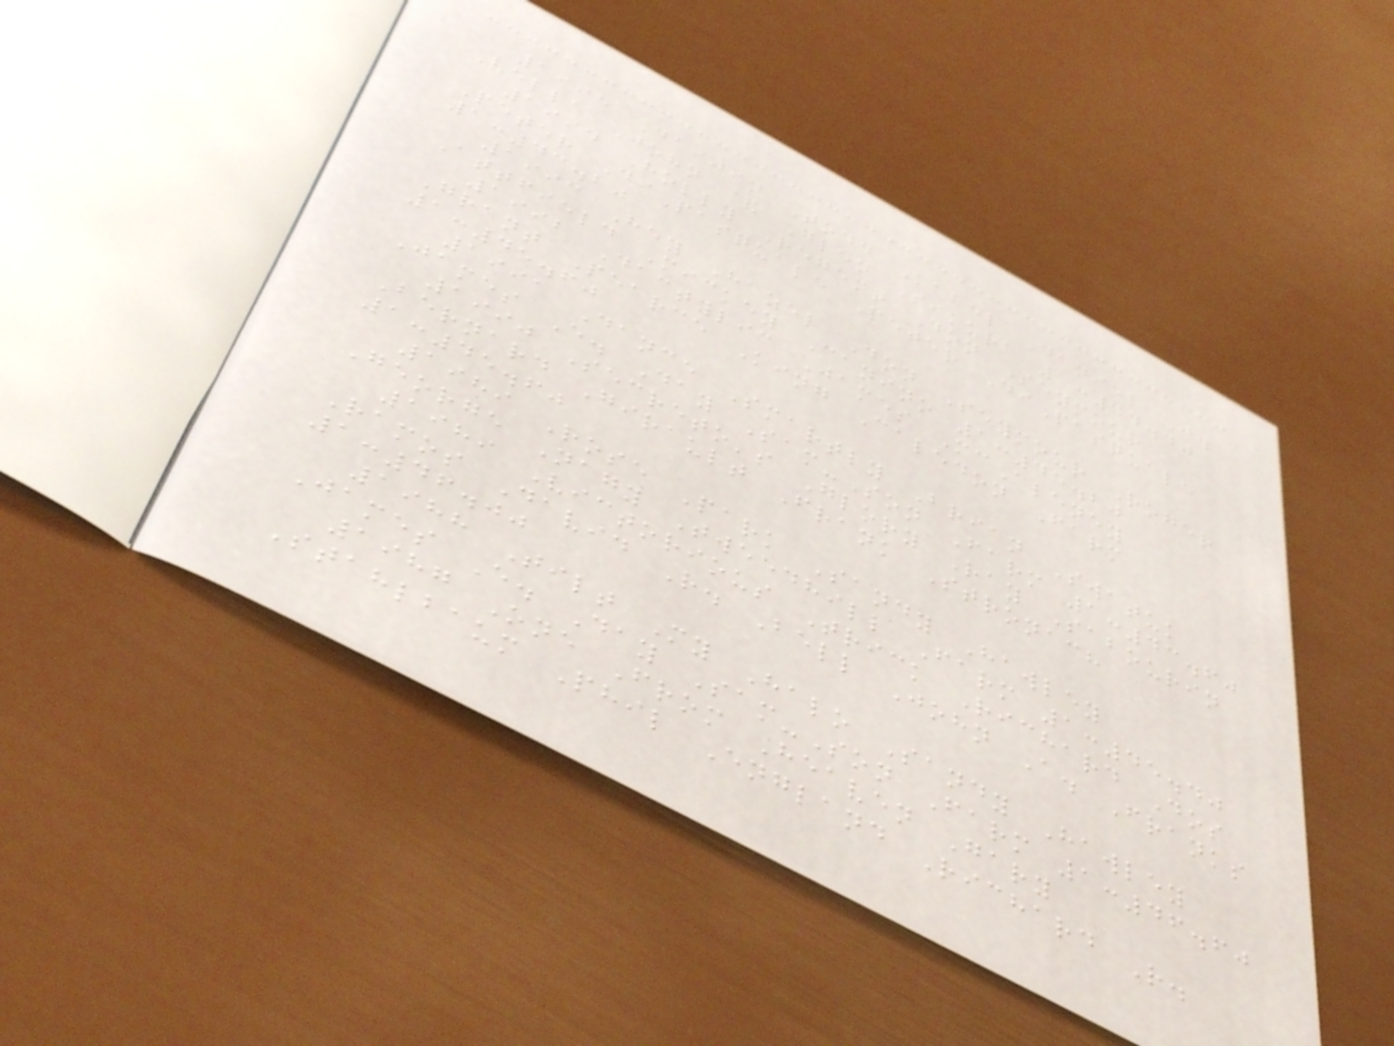1995 Daijin Todd Kabel Daniel J.
Vella John & Glen Sikura 1:44.40
1994 Holly Regent Don Seymour
Peter DiPasquale Peter DiPasquale
1:43.20
1993 Hey Hazel Don Seymour Roger
Attfield Mickey Canino 1:45.20
1992 Dactylic James McAleney
Grant Pearce King Caledon Farm
1:45.60
1991 Dance Smartly Brian Swatuk
James E. Day Sam-Son Farm 1:43.60
1990 Secreto's Glory Ray Sabourin
Bernard Girault Frank Stronach
1:45.60
1989 Rose Park Sandy Hawley
George Nagy Tweedhill Farm 1:45.40
1989 Victorious Trick Richard Dos
Ramos David R. Bell John A. Franks
1:46.00
1988 Tilt My Halo Sandy Hawley
James E. Day Sam-Son Farm 1:46.60
1987 One From Heaven Gary
Stahlbaum Phil England Richard R.
